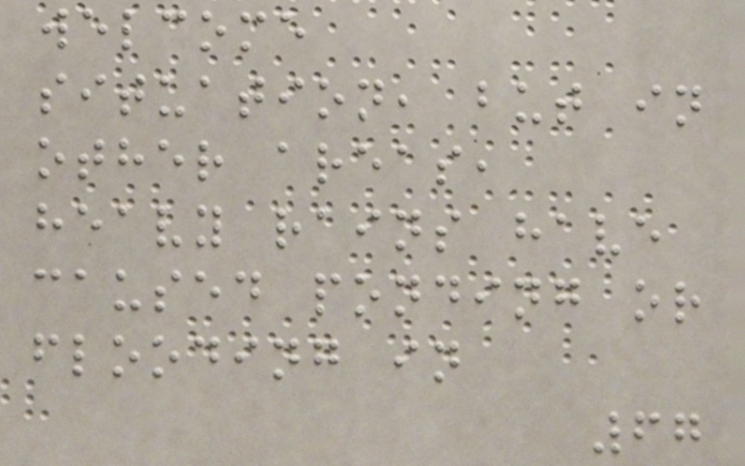welcome
situation, but in
other areas,
heavy rains have
caused ponding or
flooding in
67
